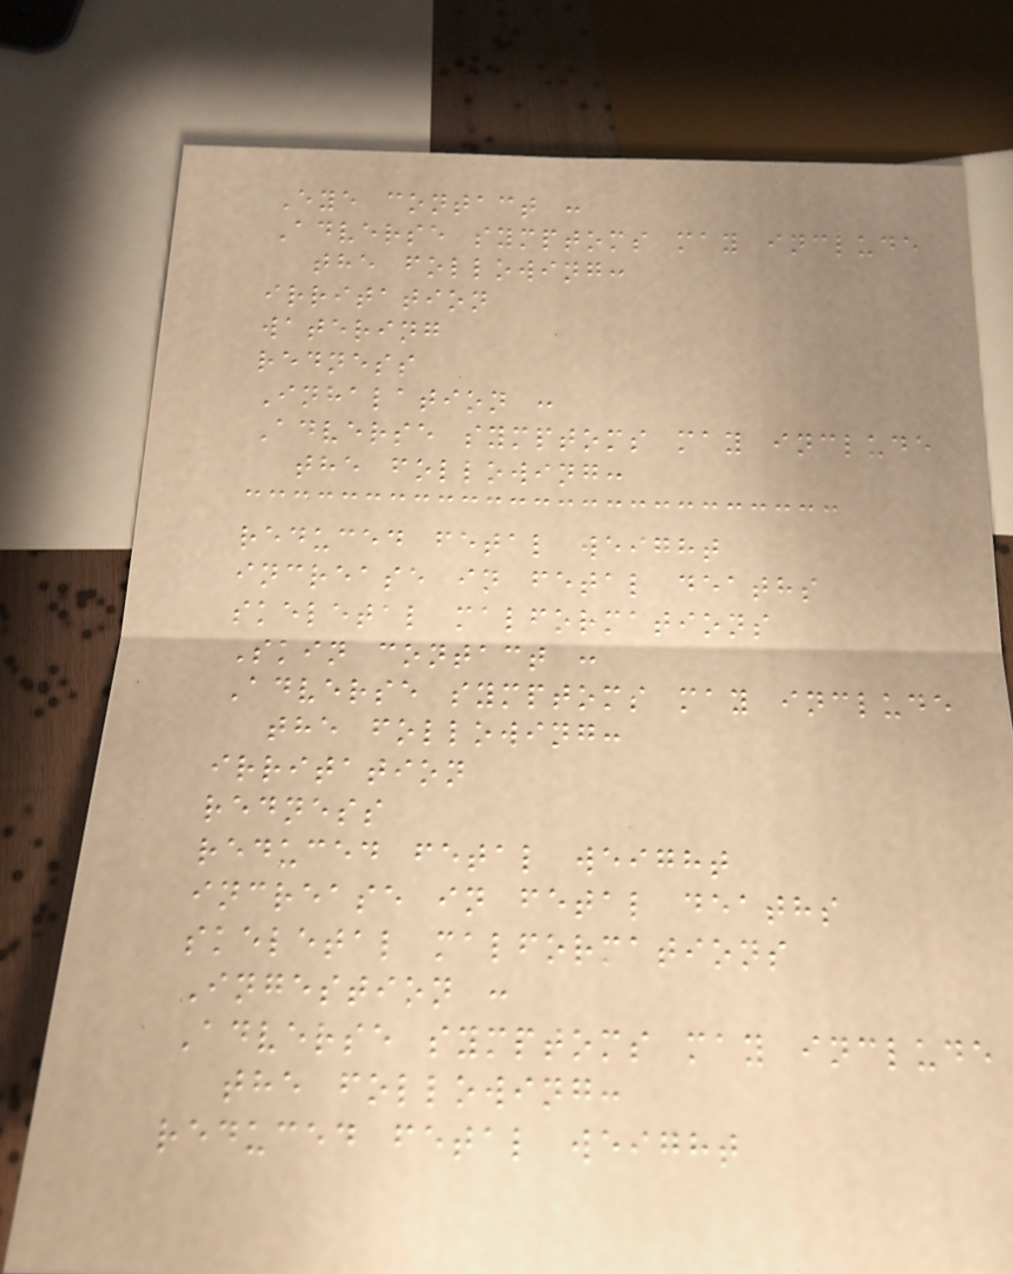Eye contact :
Adverse symptoms may include
the following:
irritation
watering
redness
Inhalation :
Adverse symptoms may include
the following:
reduced fetal weight
increase in fetal deaths
skeletal malformations
Skin contact :
Adverse symptoms may include
the following:
irritation
redness
reduced fetal weight
increase in fetal deaths
skeletal malformations
Ingestion :
Adverse symptoms may include
the following:
reduced fetal weight
